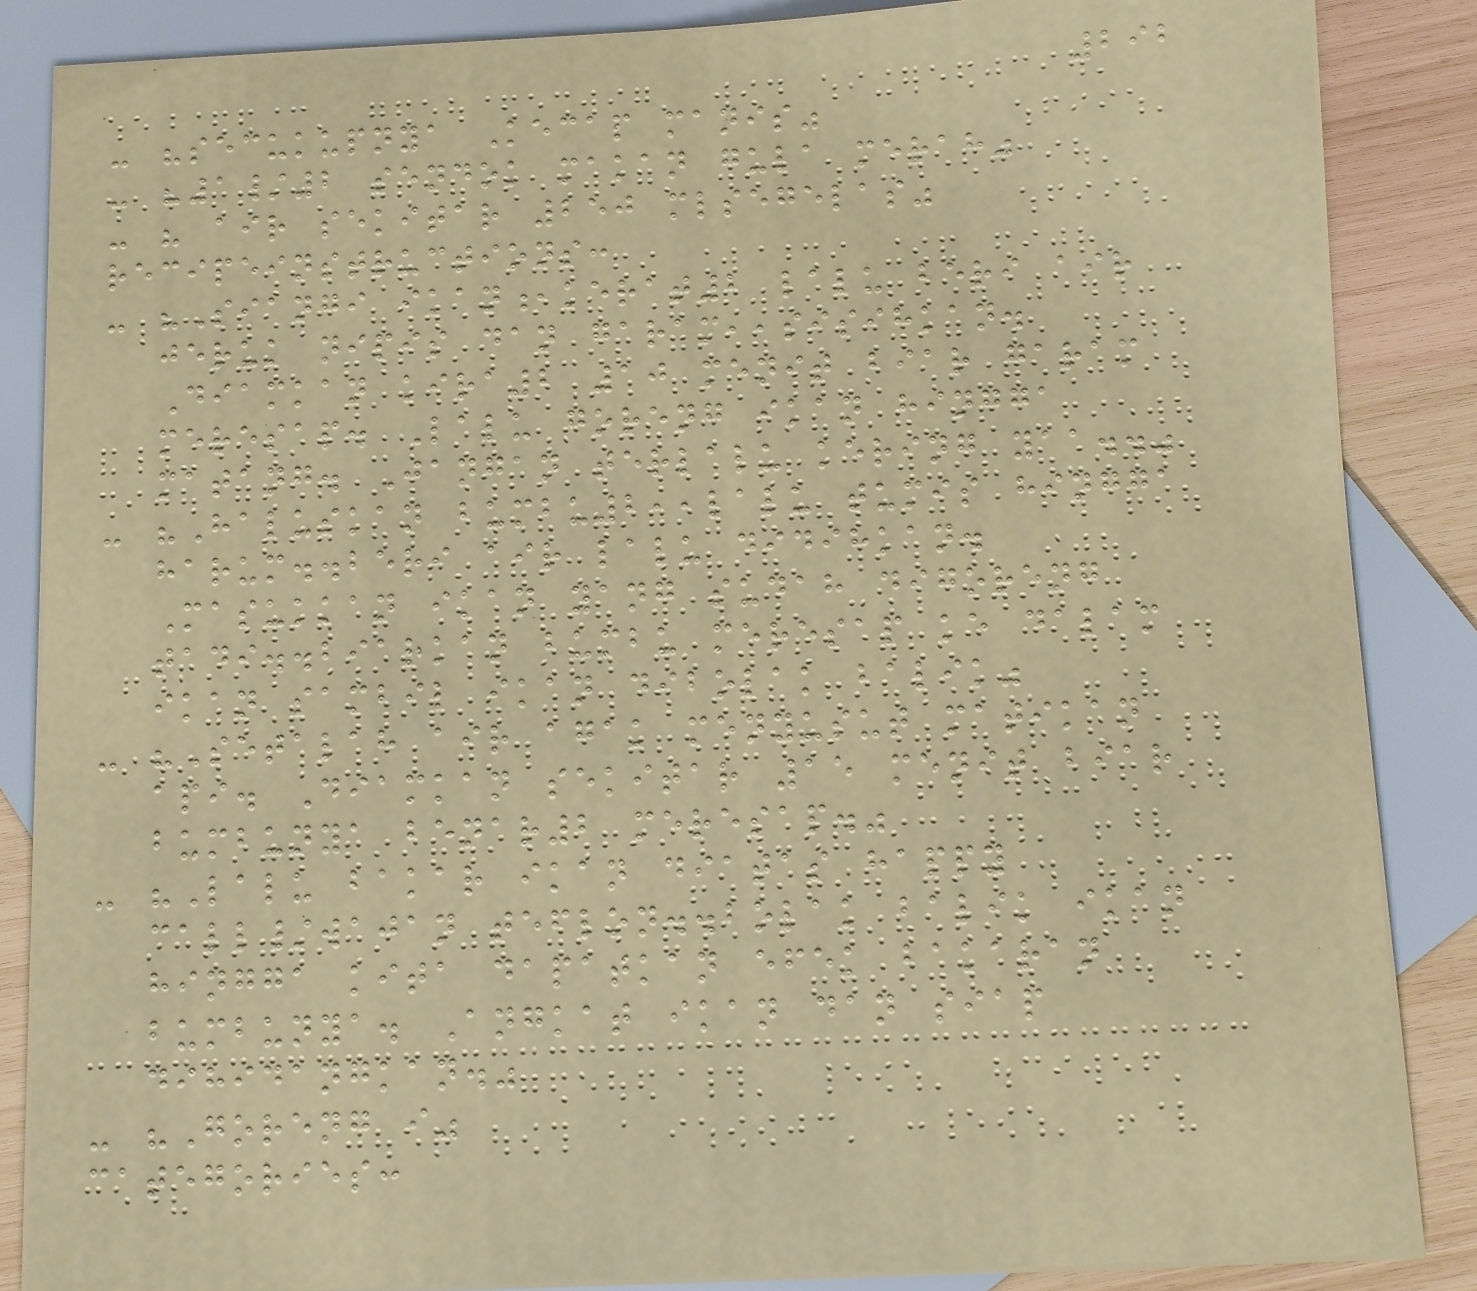292
- "secukupnya Kecap manis"
- "1/2 sendok makan gula merah"
- " air sekitar 250 mlsegelas"
recipeinstructions:
- "Siangi ikan,kerat2 lalu beri air
jeruk nipis dan garam,,sisihkan.
Diamkan kira2 10 menit biar garam
meresap. Lalu goreng ikan hingga
matang. Jangan terlalu kering yaa.."
- "Haluskan bumbu2,,lalu tumis hingga
harum..beri air lalu didihkan.
Masukkan ikan yang sudah digoreng
tadi..biarkan bumbu meresap ke dalam
ikan sambil ikan dibolak balik"
- "Setalah air agak menyusut matikan
api. Diamkan sekitar 15 menit biar
bumbunya benar2 meresap."
- "Lalu bakar ikan diatas happy
call/wajan teflon..bolak balik ikan
hingga kita dapatkan efek bakaran
bumbunya. Angkat ikan dan siap
dihidangkan."
- "Goreng i"
categories:
